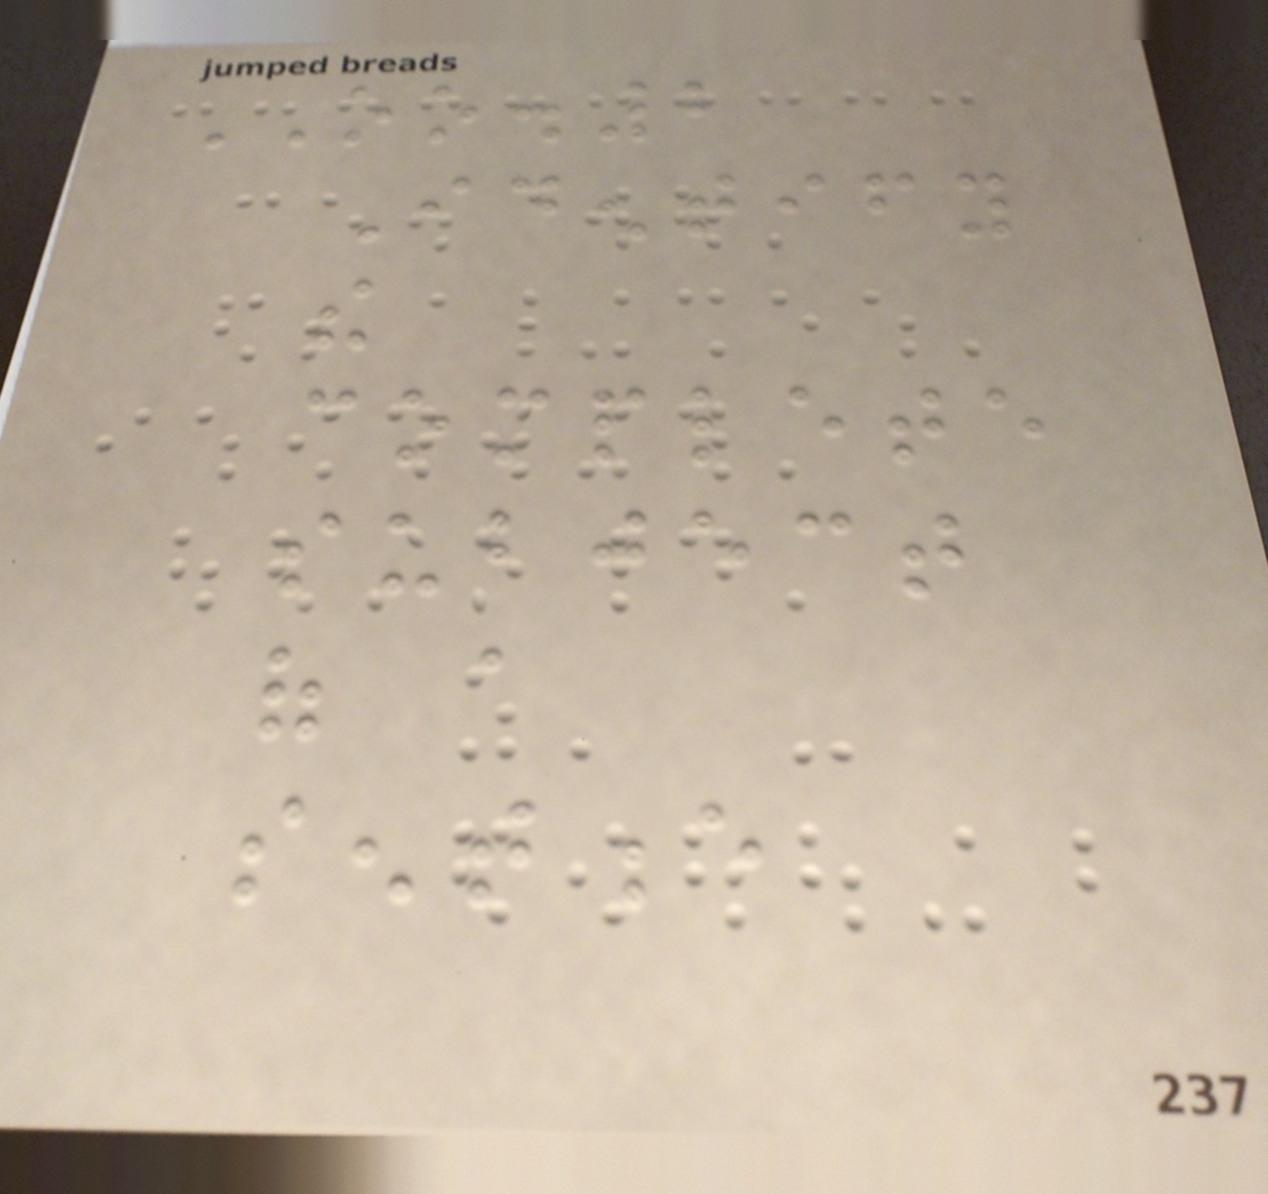OO.2
Identify
the
complete
subject
of a
sentence
